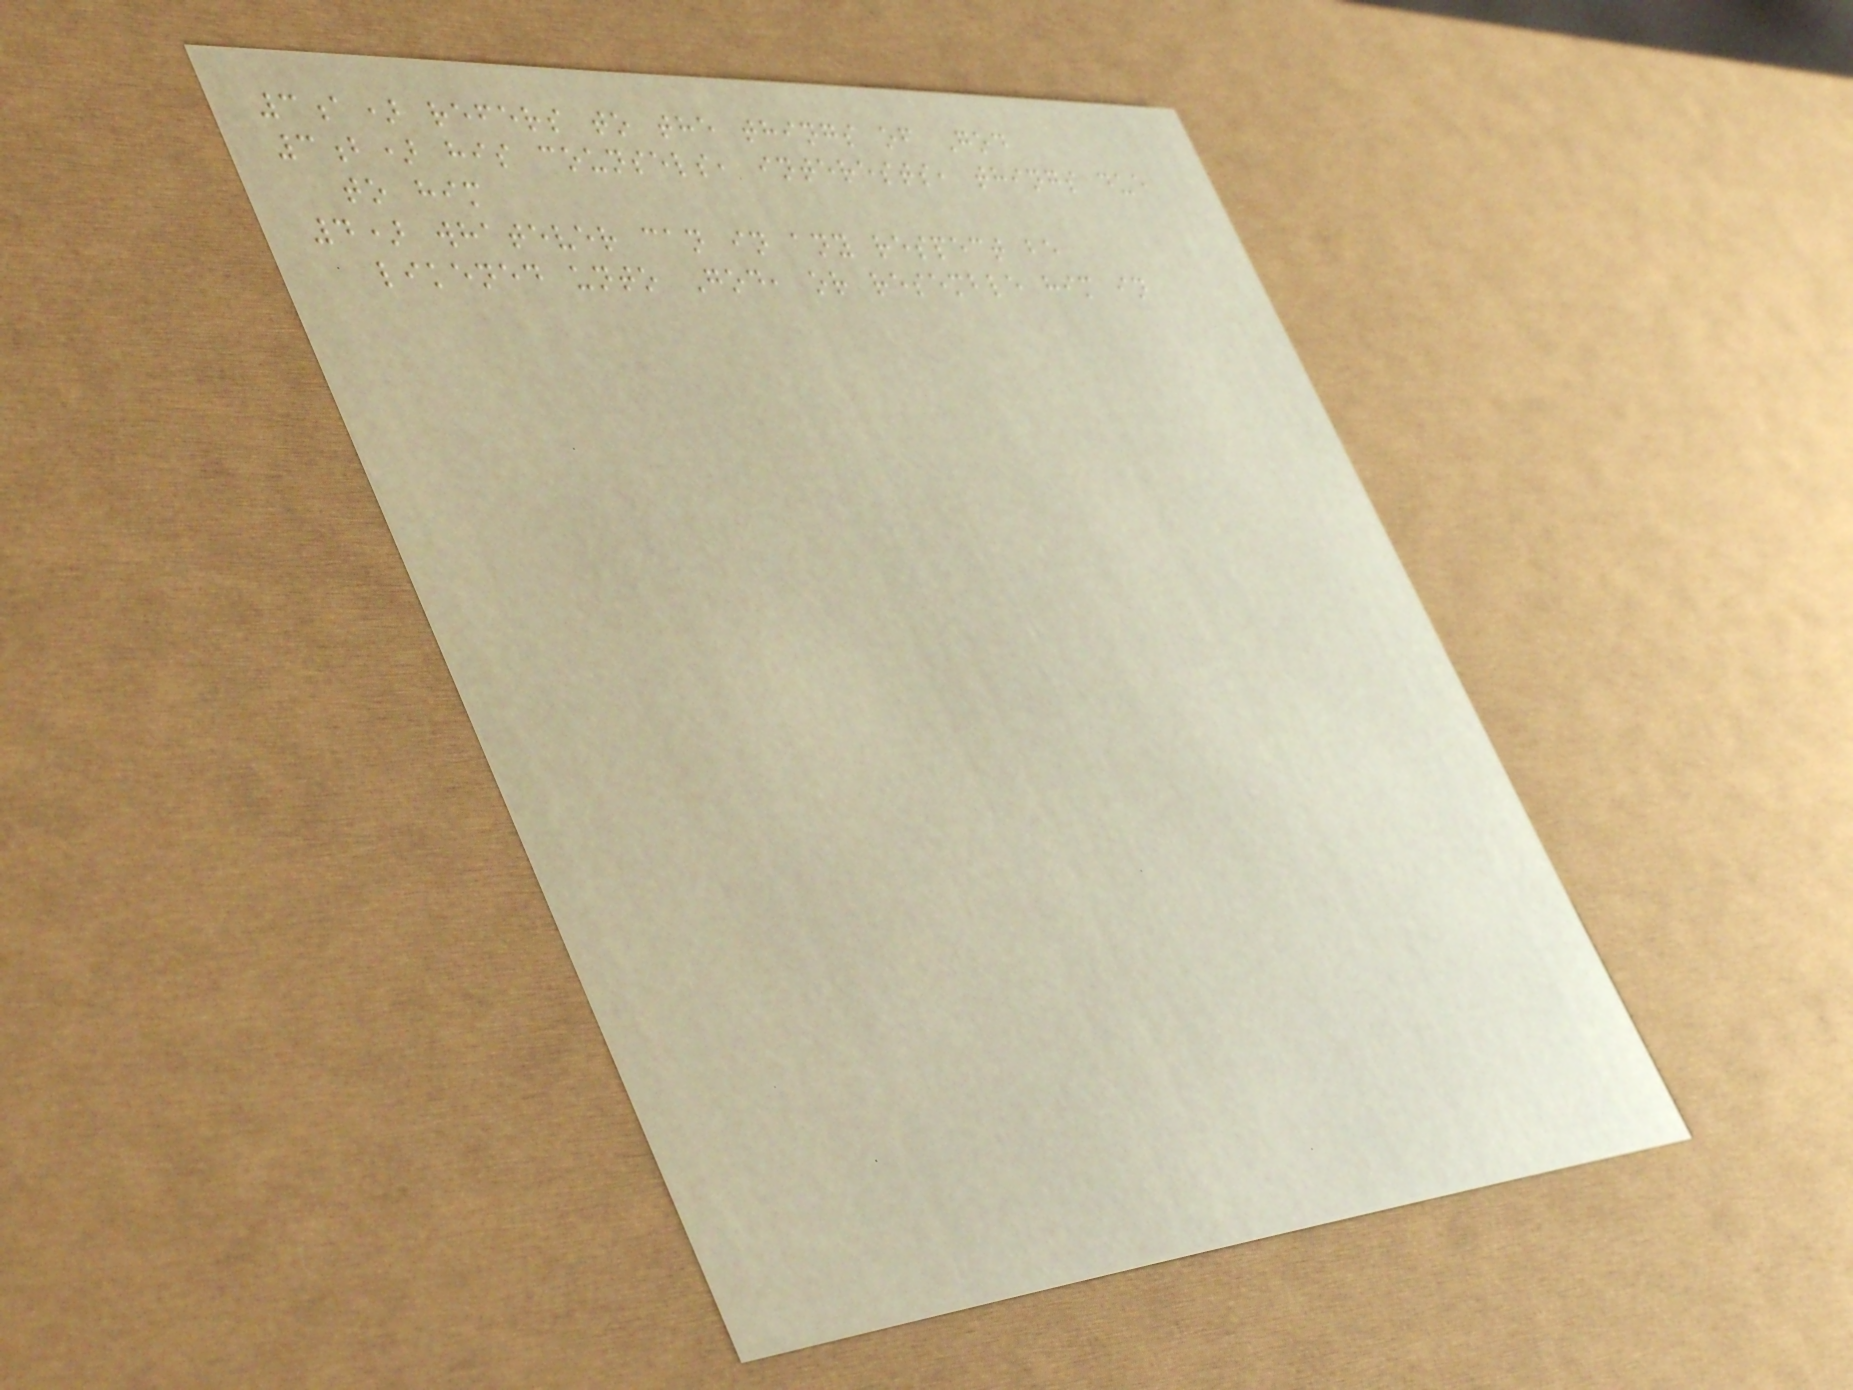3a) refers to the things of God
3b) his counsels, interests, things due
to him
4) whatever can in any respect be
likened unto God, or resemble him in
